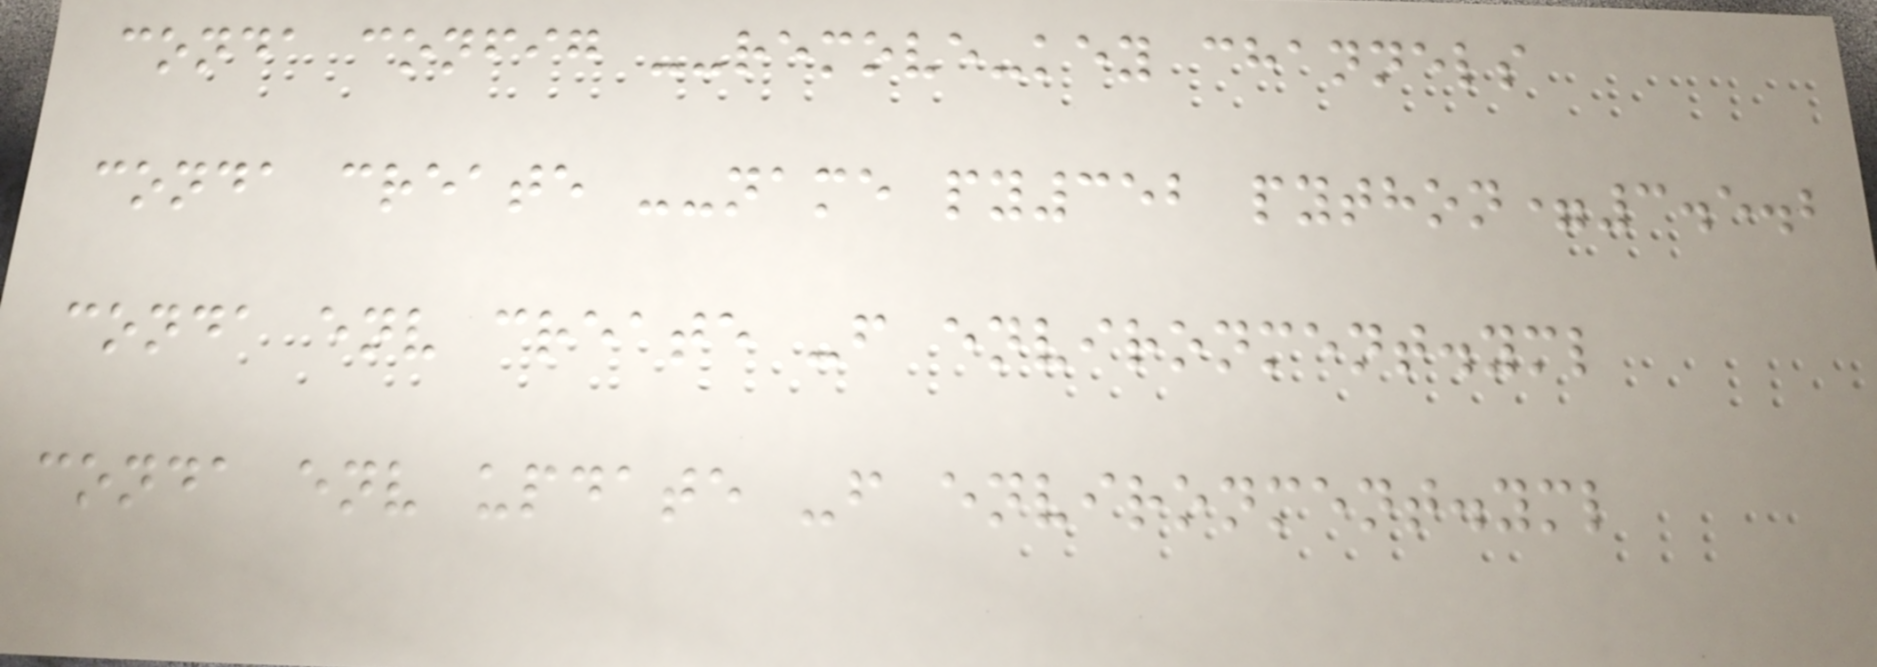conda config --remove-key channels
conda create --name py352 python=3.5.2
conda env create -f environment.yml
conda env update -f environment.yml
